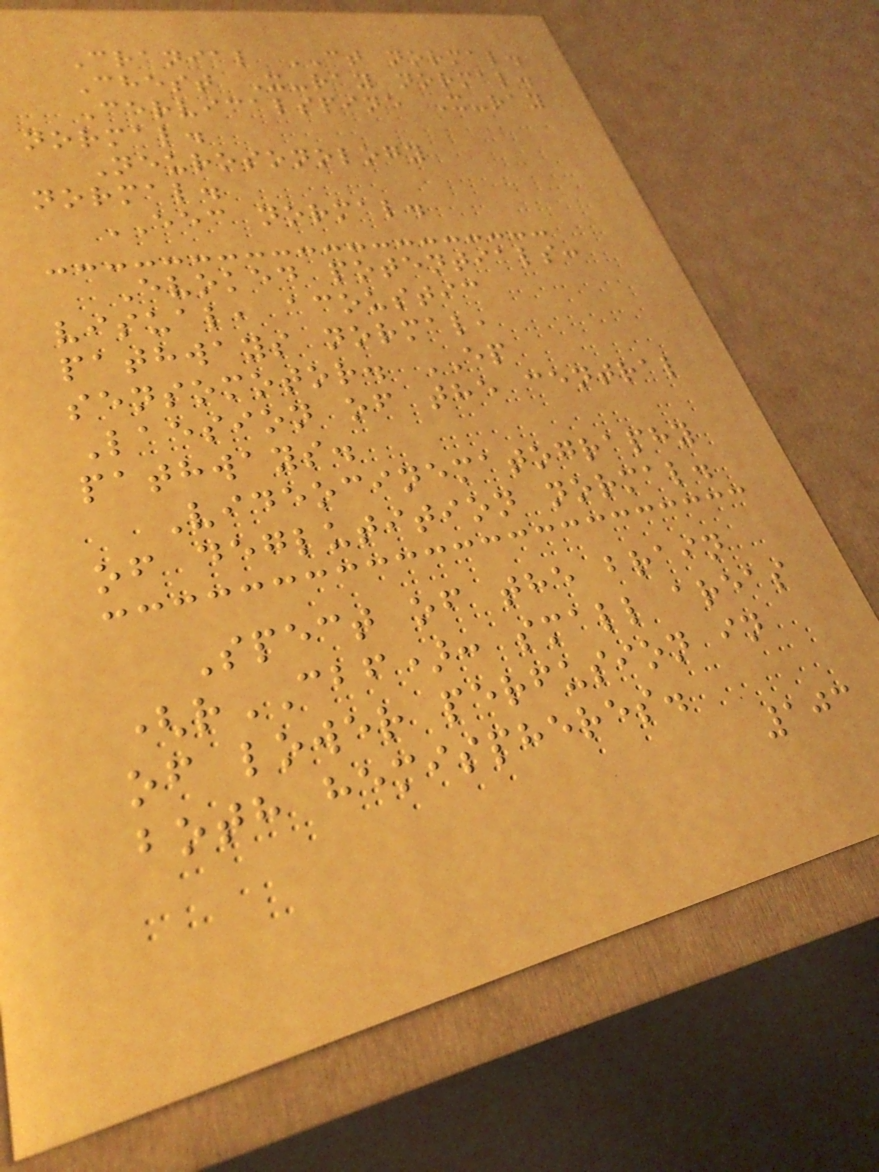Cranial CT normal.
Chest X-ray normal.
Cervicalspine X-ray
normal.
Neurosonology
normal.
EEC normal.
Evoked potentials:
visual, acoustic
pathways normal,
sensomotor. EP
Laesion of the central
pathways.
Videocinematography
of deglutition normal.
Spect of the brain
(rCBF): small areas
of lower perfusion in
both hemispheres.
103
